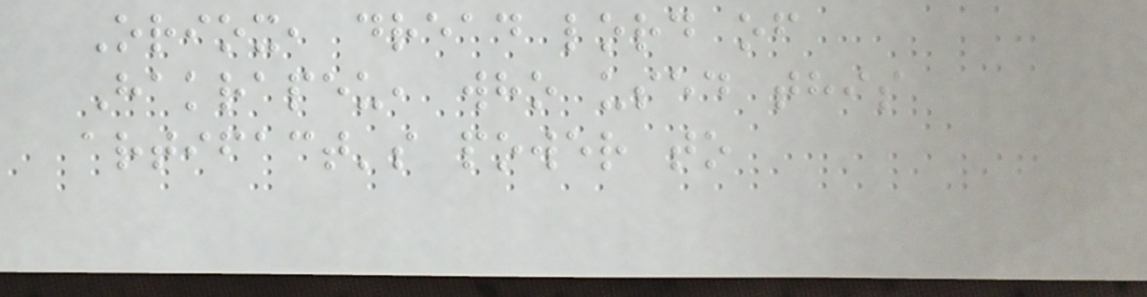Oriox, dread lord of
Hakrapeu, who used this
artifact's power to
